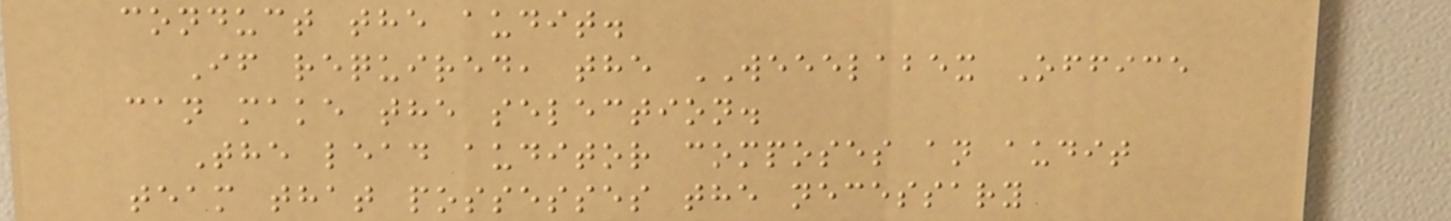conduct the audit.
If required, the WEEELABEX Office
can make the selection.
The lead auditor composes an audit
team that possesses the necessary
